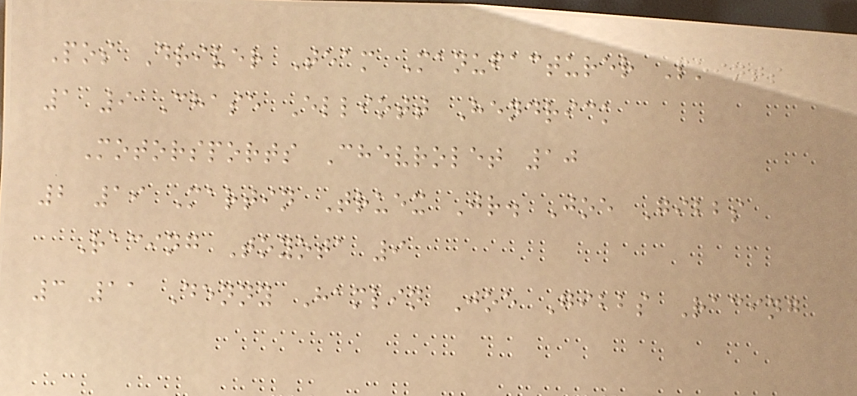Pos Driver Team Manufacturer Points
1 9 Chase Elliott Hendrick
Motorsports Chevrolet 10
2 19 Martin Truex Jr. Joe Gibbs
Racing Toyota 9
3 11 Denny Hamlin Joe Gibbs Racing
